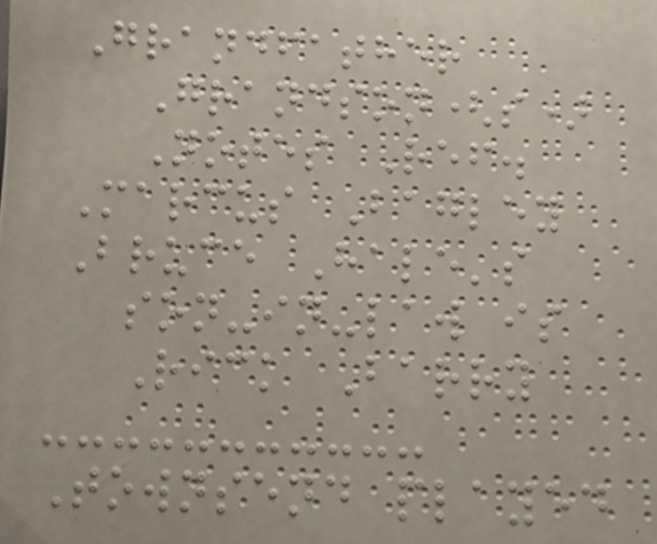Grandfather
Grandson(s)
Notes Ref.
Marcus Bagley
Bruce Hale's
son-in-law is
Rick Barry
Townsend played
